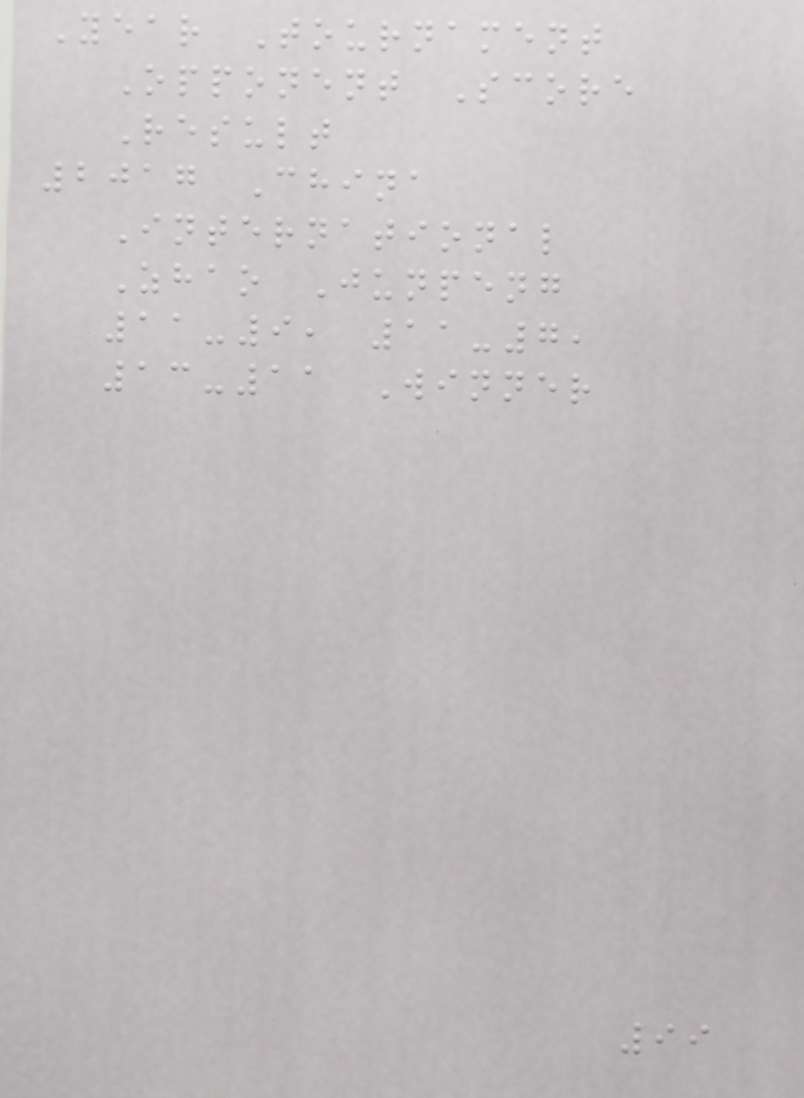Year Tournament
Opponent Score
Result
2017 China
International
Zhao Junpeng
11-9, 11-7,
13-11 Winner
99
